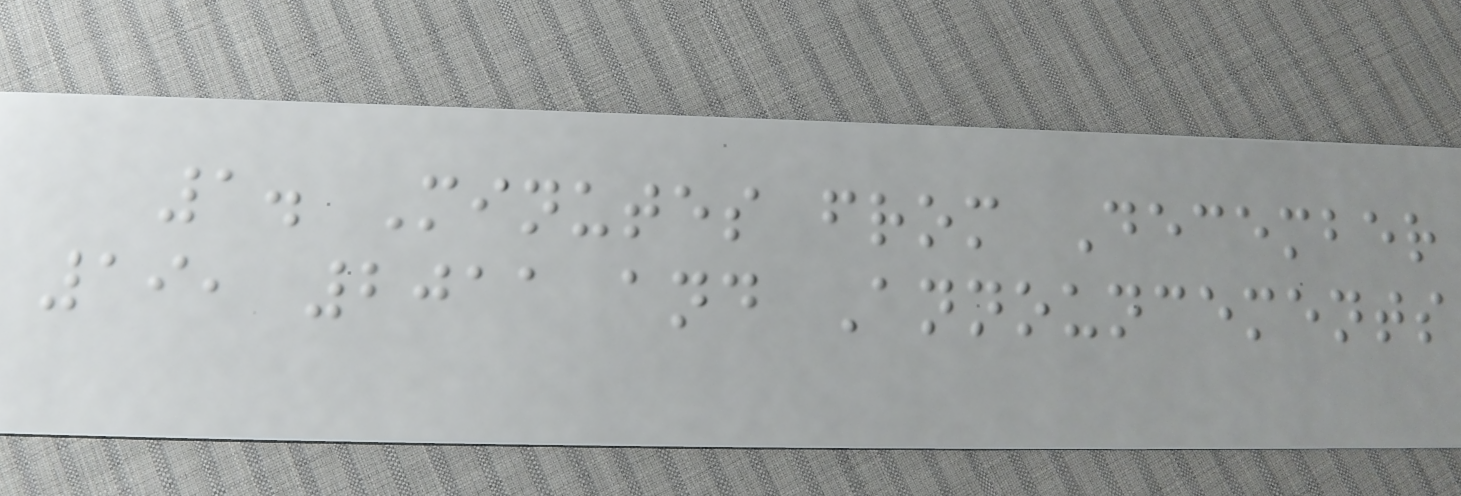1. Minutes from December
19, 2011 and Announcements
